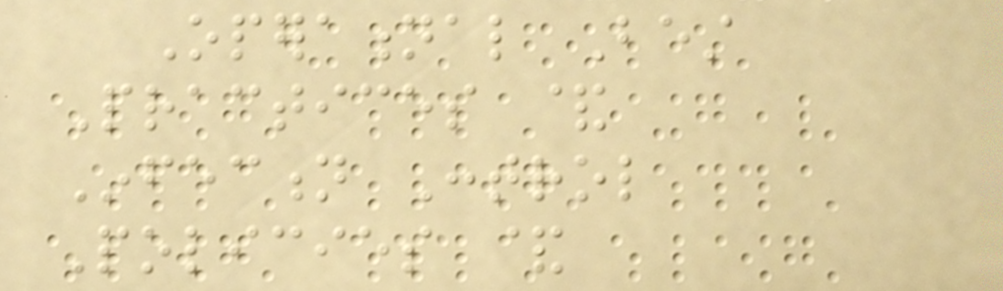Operational Best
Practices &
Infection Control
Policies &
